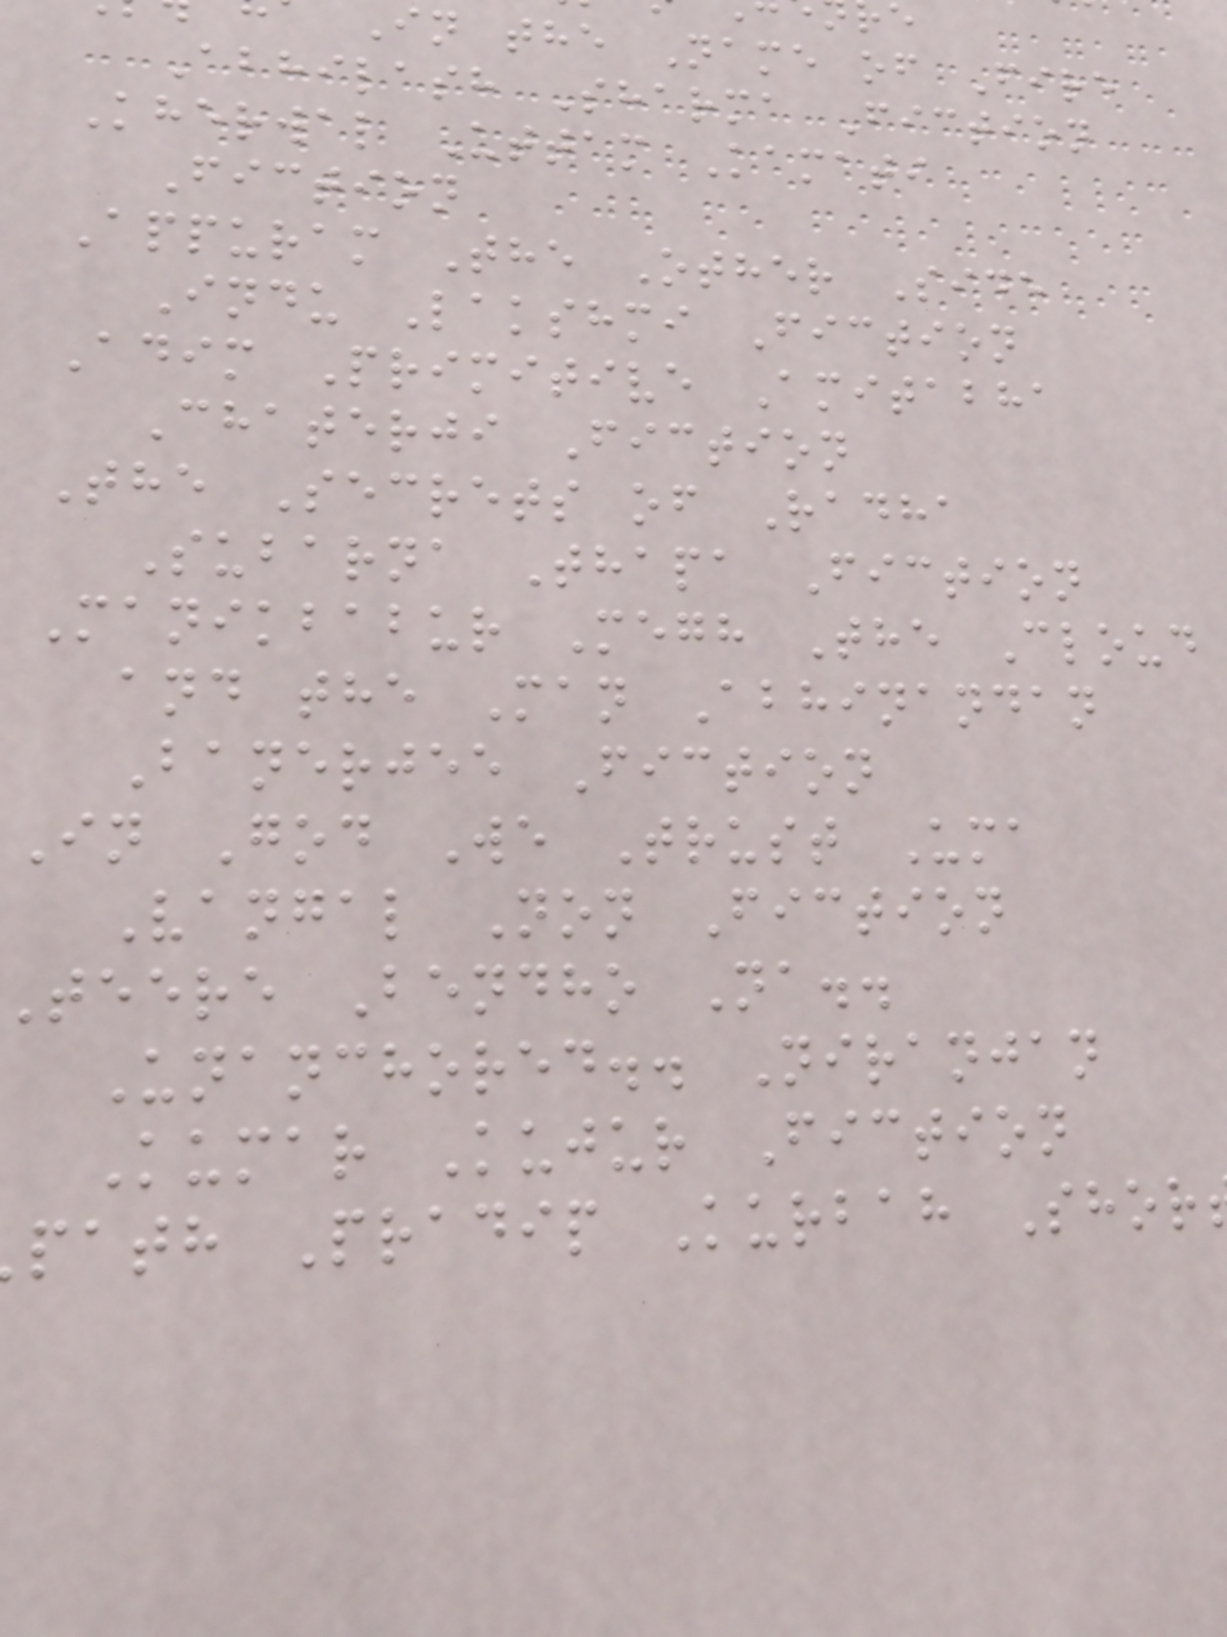In the Name of Fire
Abhilash Sharma Fiction
Kherwal Uttam Kamati
Fiction
Appuram The Other Side
Indu Lakshmi Fiction
Adim Primitive Amitabha
Chaterji Fiction
The Secrets of Radha
Subarna Thapa Fiction
Manikbabur Megh The Cloud
and the Man Abhinandan
Banerjee Fiction
In God We Trust Uma
Vangal Non Fiction
teere Bendho Na..
Unanchored.. Niranjan
Kumar Kujur Fiction
path Pradip Kurbah Shor
